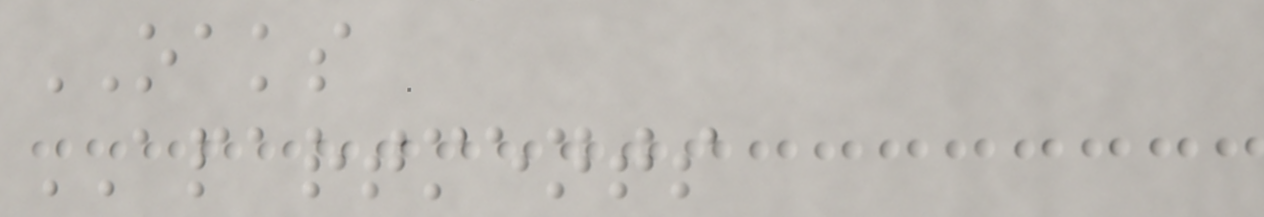OAKS
APARTMENTS
